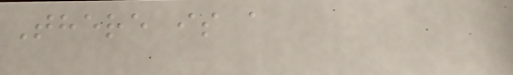There is a
